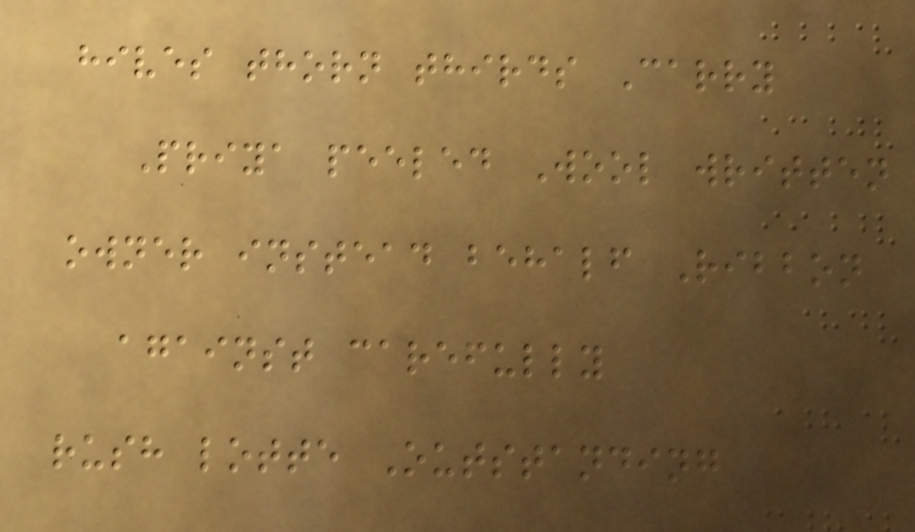hives thorn thirds Carry
Priya peeled Wool written
owner instead behalf Ribbon
against carefully
rush lotte Outstanding
